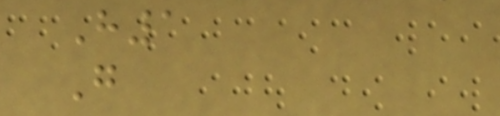H1
G
